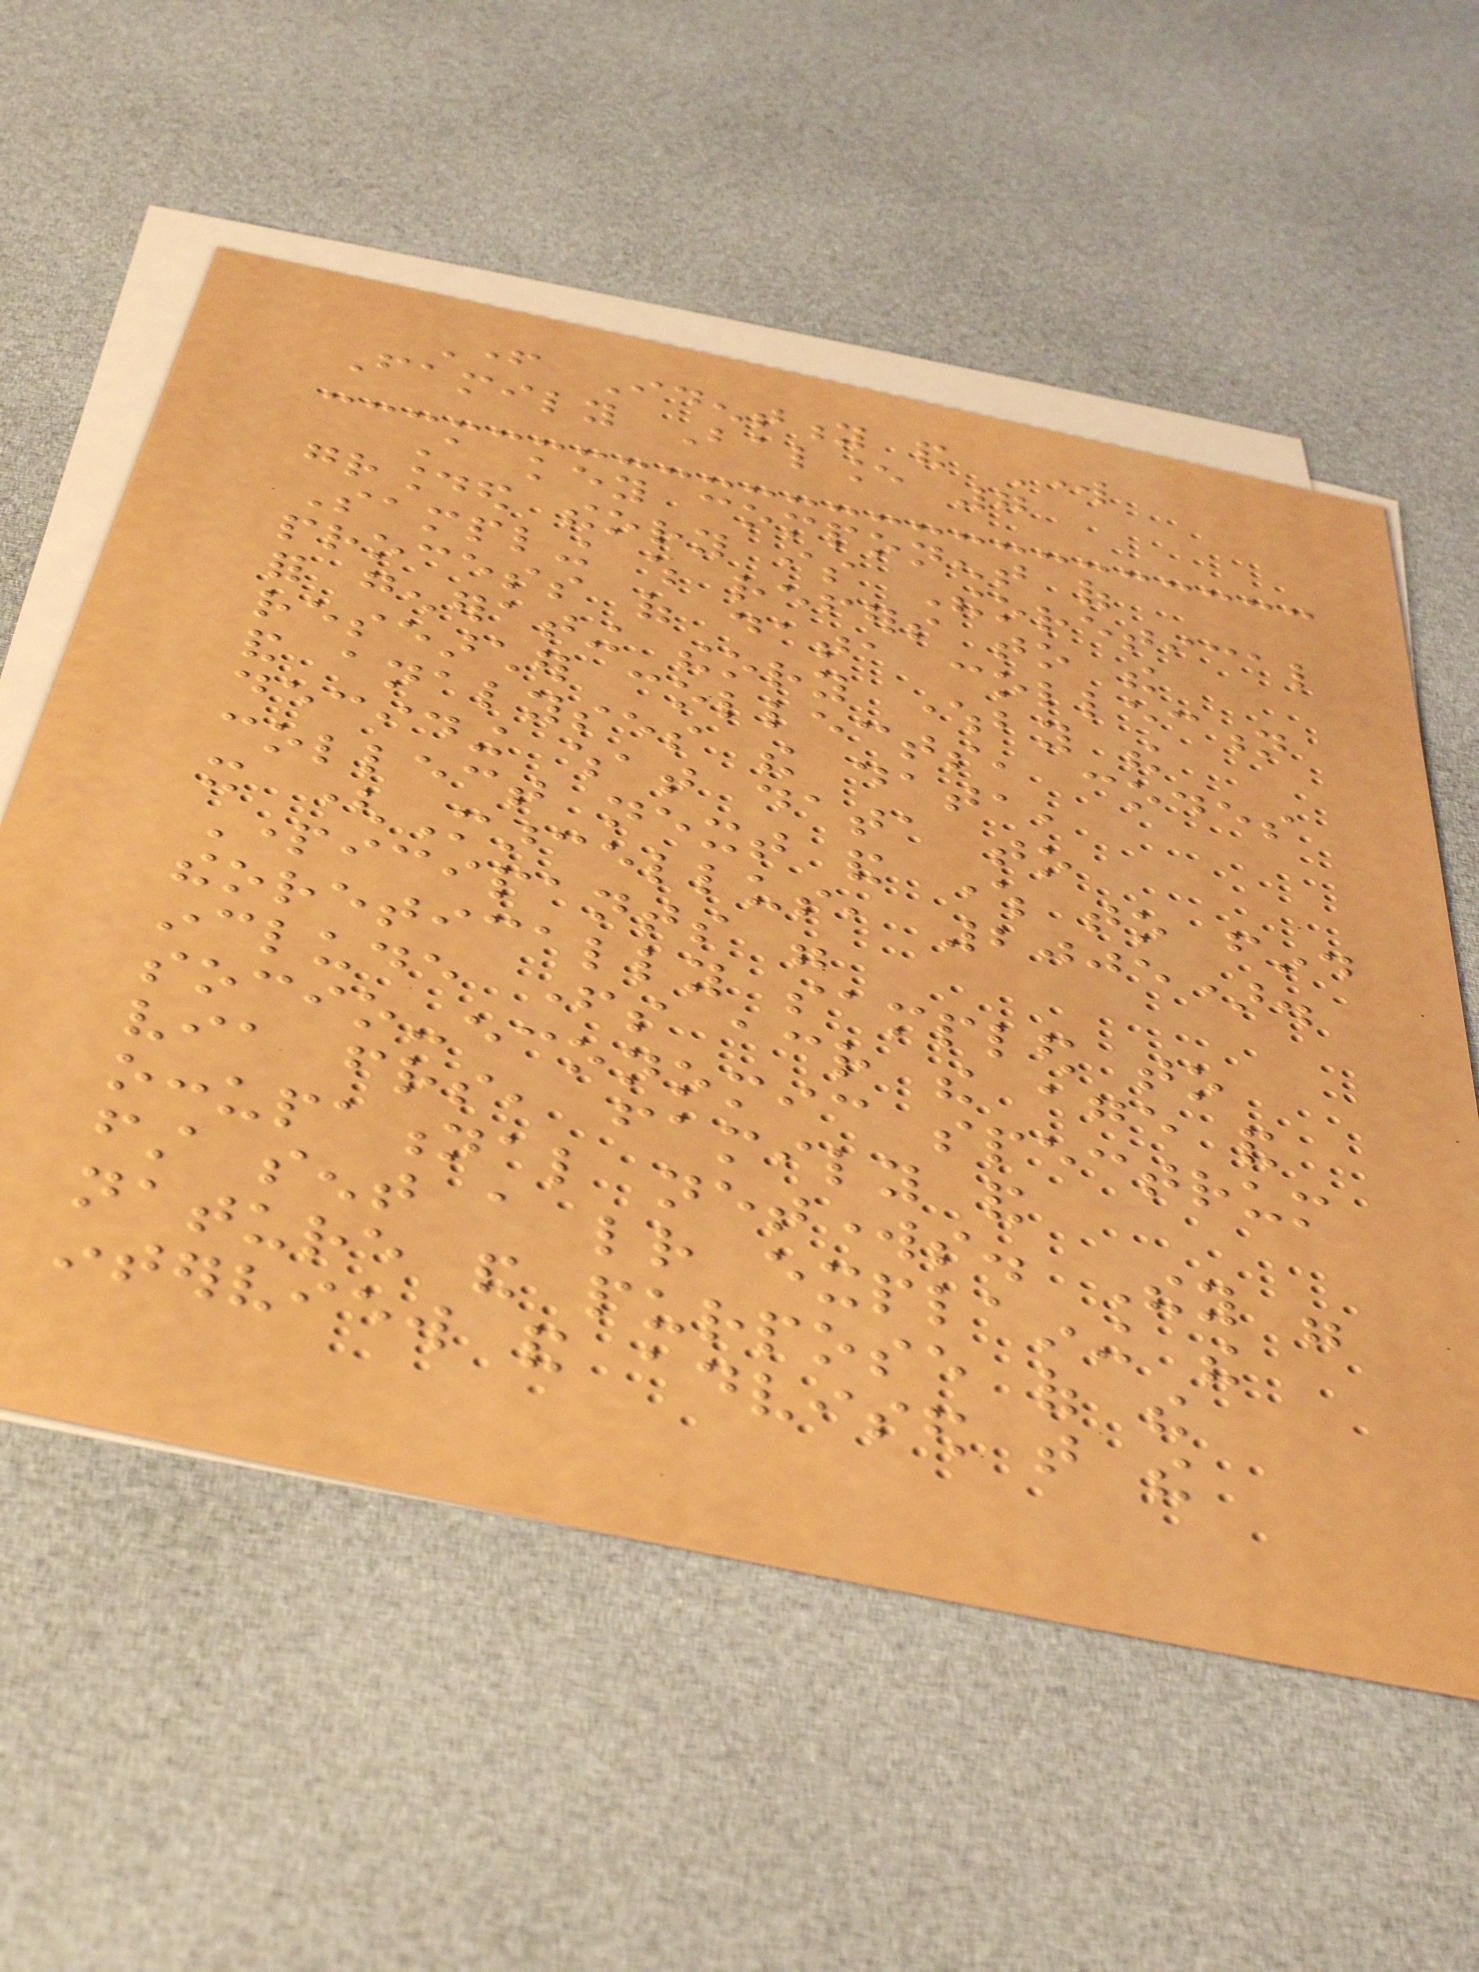Father Identity and Work
Family Balance 7
A key component of
grounded theory is Theoretical
Sampling which refers to the
process of data collection
for generating theory whereby the
researcher collects, codes
and analyses the data,
deciding what data to
collect next and where to find
it (Marcellus, 2005).
Participants were
theoretically sampled to
include fathers across the age and
socio-economic spectrum
via friends, family and
occupational networks. They were
first sent a letter explaining the
nature and purpose of the
interview and advised that the
